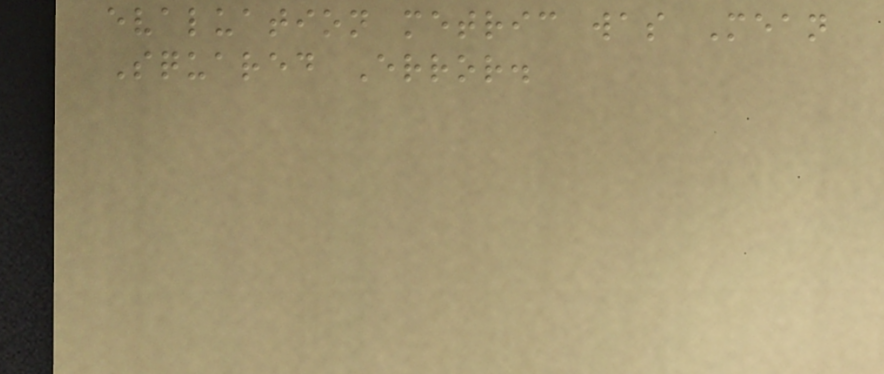evaluation metric was Mean
Squared Error.
